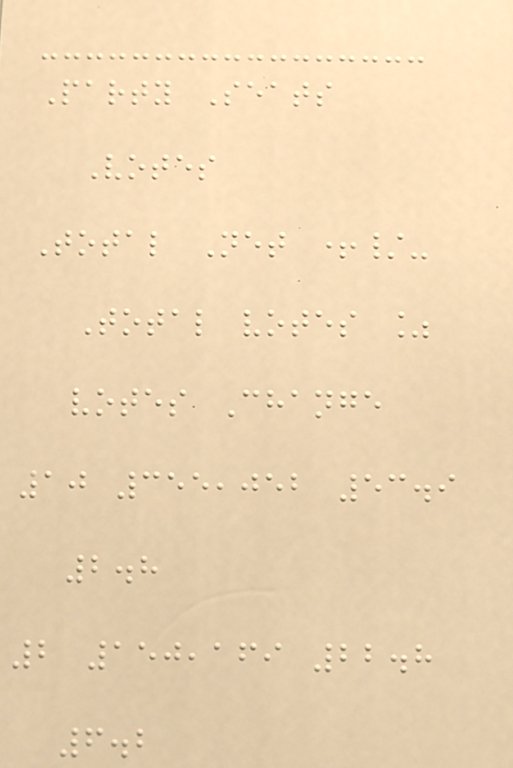Party Seats
Votes
Total Net +/-
Total votes %
votes Change
10 355,052 53.9
2.8
2 150,169 22.8
6.2
